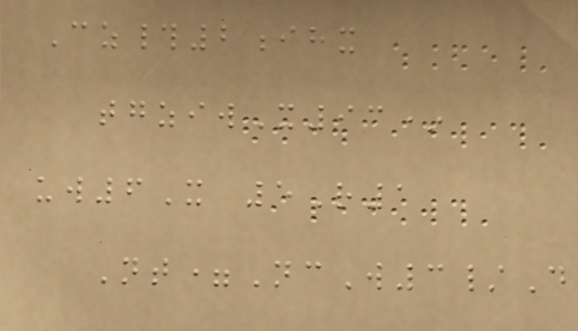Cz#2ihx
tgziwX93*
uw6X 5R1
Nt=NcW3/D
